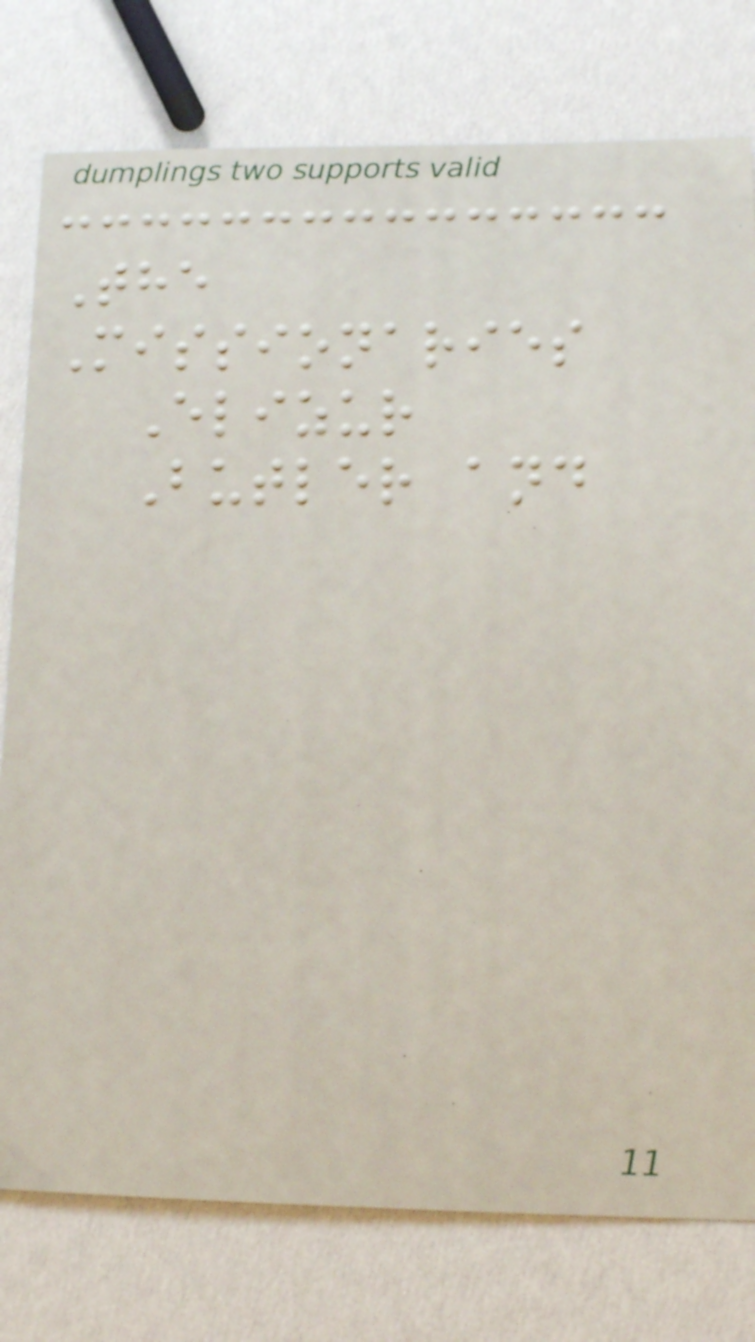The
Missionaries
Elizur
Butler and
